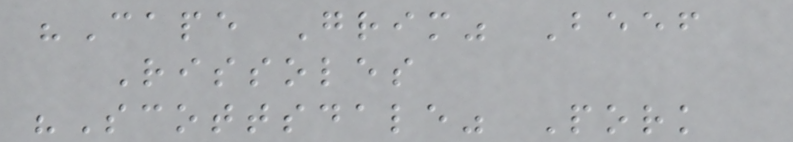"Cape Grim" Beef
Rissoles
"Scottsdale" Pork
